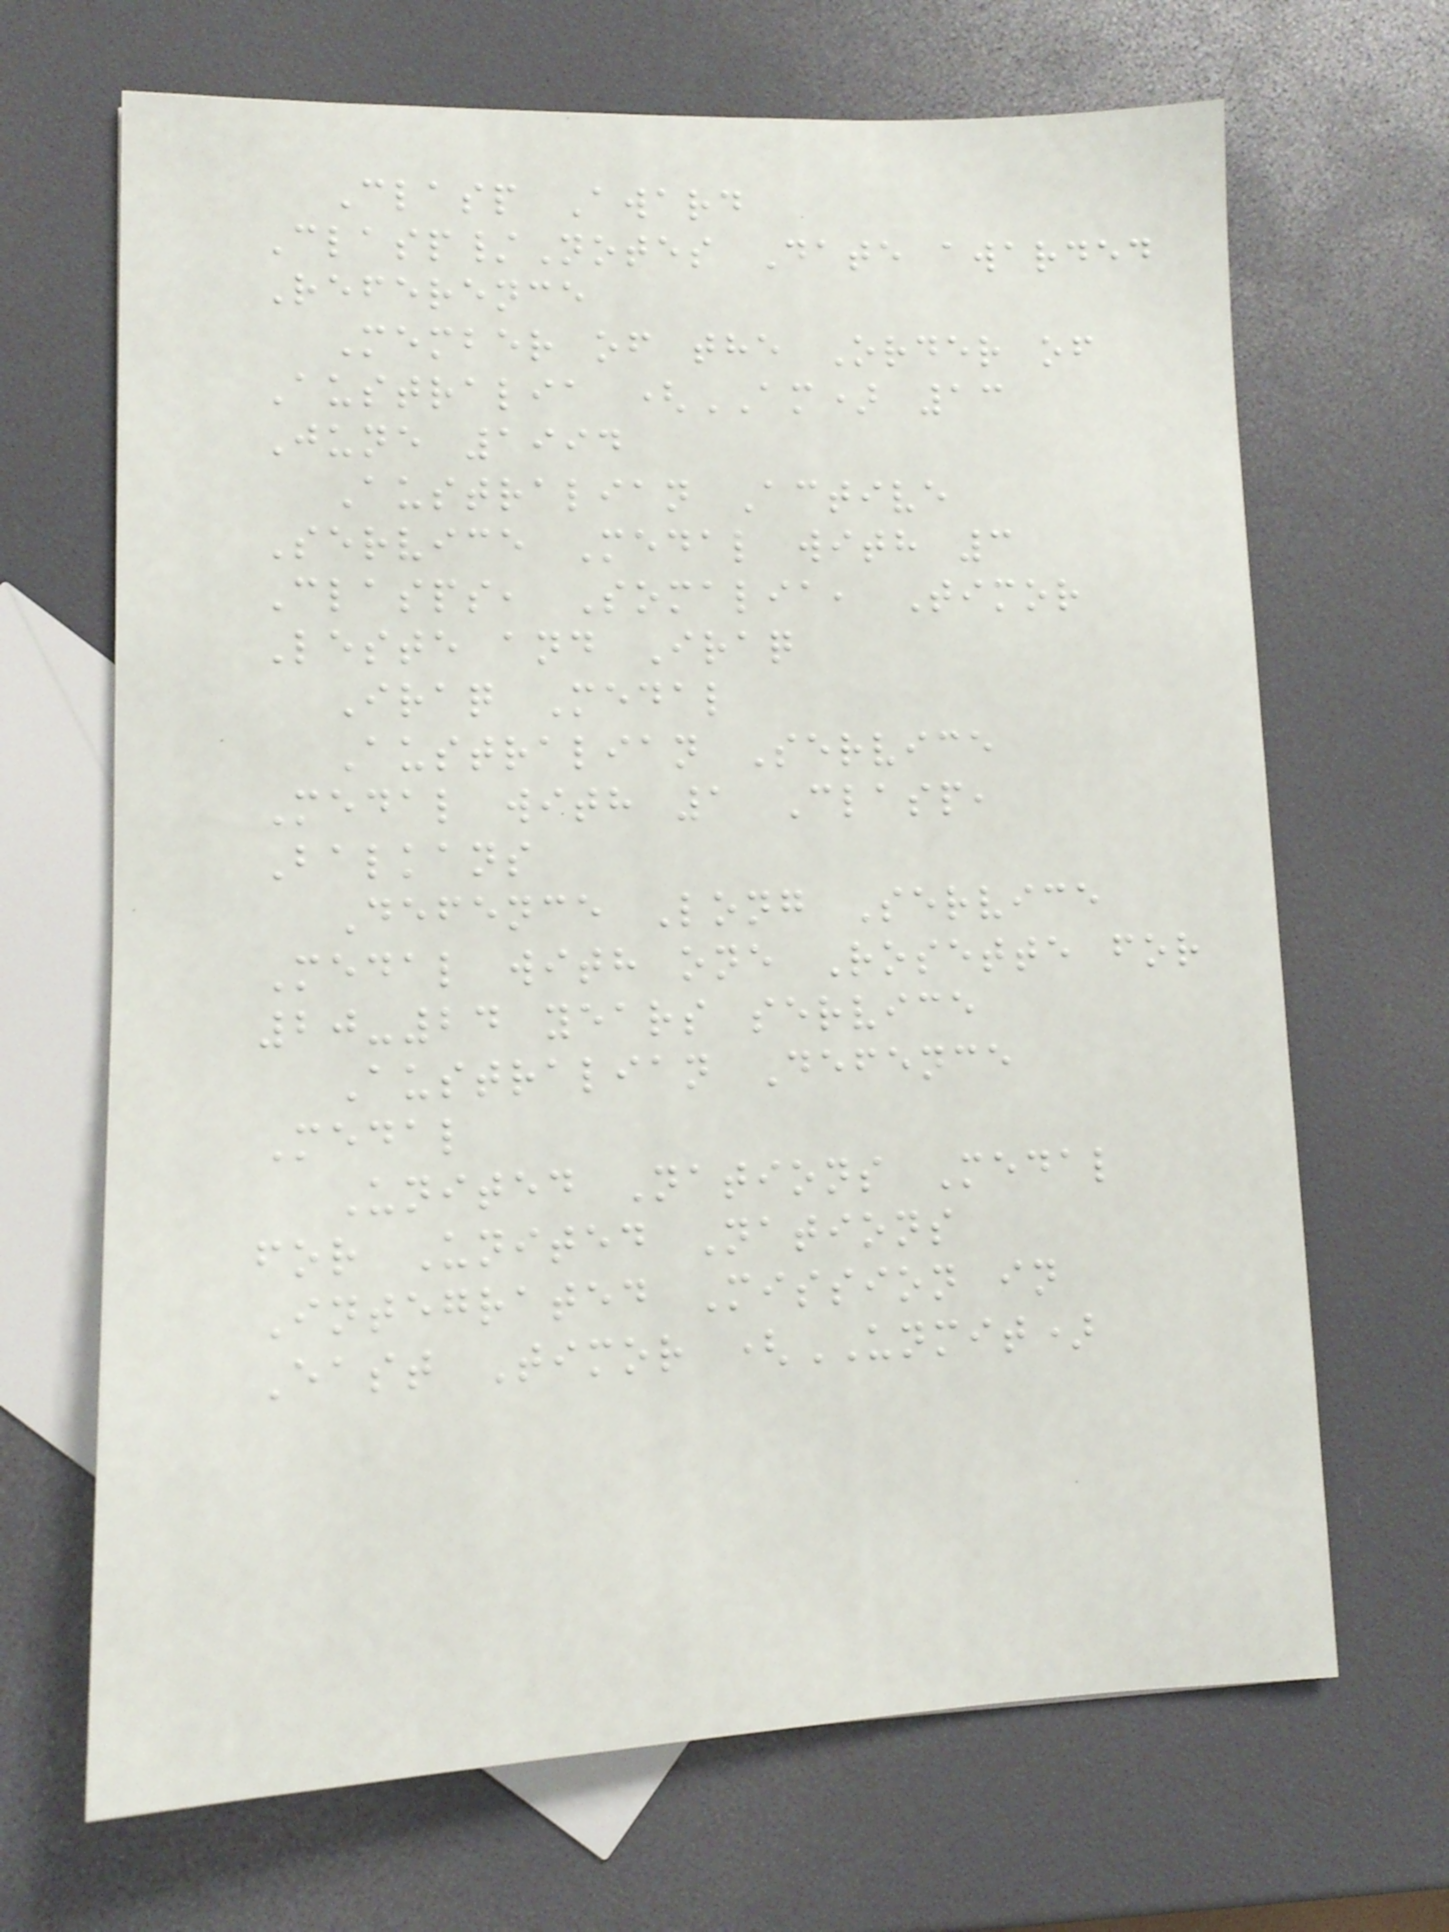Clasp Award
Clasp/Notes Date awarded
Reference
Member of the Order of
Australia (AM) 13
June 1994
Australian Active
Service Medal with 3
Clasps, Somalia, Timor
Leste and Iraq
Iraq Medal
Australian Service
Medal with 1 Clasp,
Balkans
Defence Long Service
Medal with one Rosette for
20-24 years service
Australian Defence
Medal
United Nations Medal
for United Nations
Integrated Mission in
East Timor (UNMIT)
